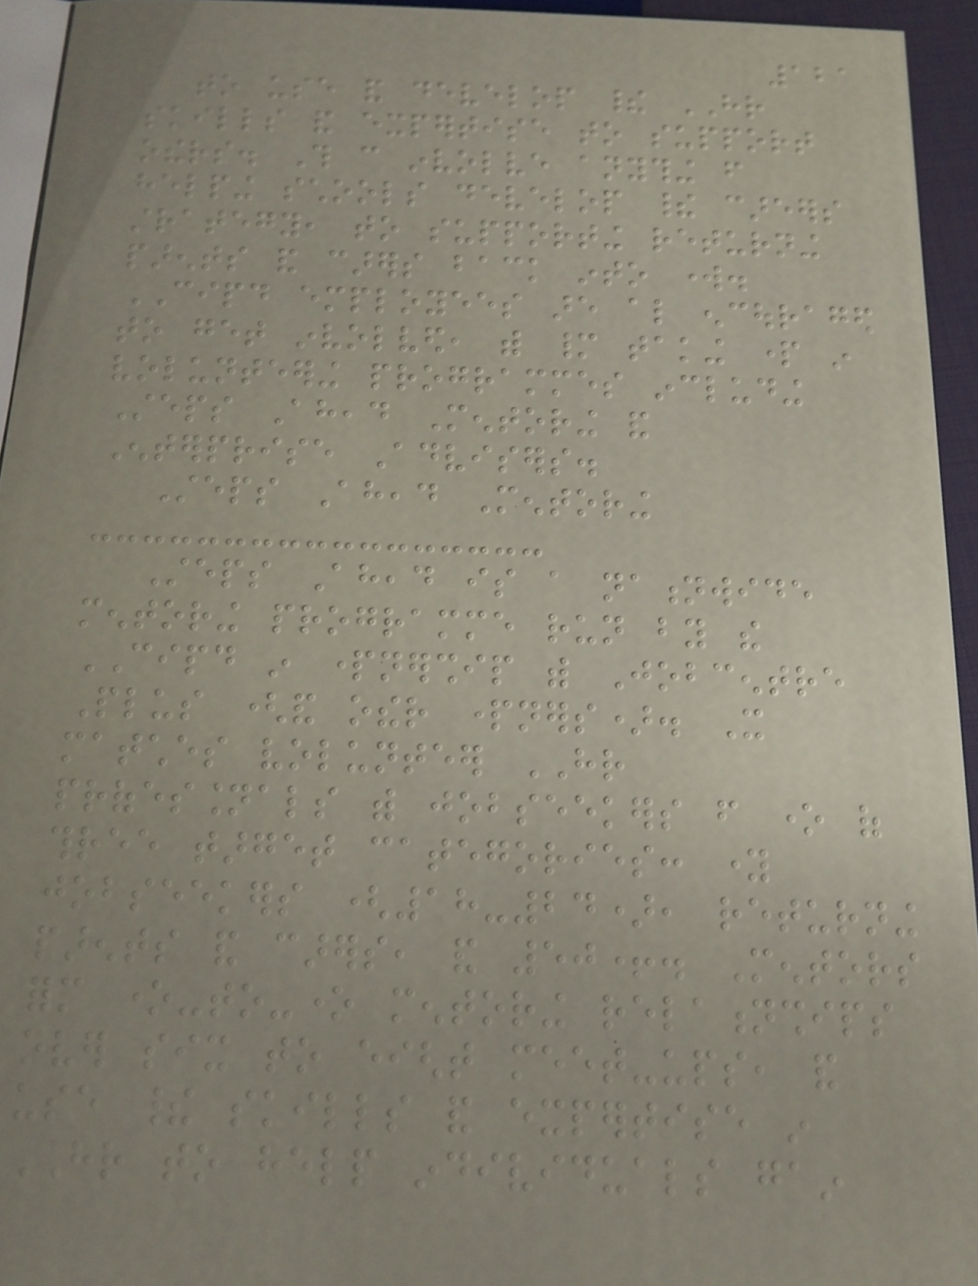121
to use and develop their HR
skills and expertise to support
others. This can involve anything from
helping schools develop their careers
strategy, to supporting returning
parents and carers back into work.
CIPD employees are also encouraged
to get involved, with many taking part in
volunteering programmes including
Steps Ahead Mentoring and
Enterprise Advisers.
Steps Ahead Mentoring
Steps Ahead is a nationwide
mentoring programme run by the
CIPD in partnership with Jobcentre
Plus (and other partners). It
matches volunteer HR
professionals with jobseekers from one of
three target categories: young
jobseekers (18-24), returning
parents and carers, and 50+. Mentors
form one-to-one mentoring relationships
over six to eight meet-ups, and
use their skills and expertise in
HR to help individuals gain
